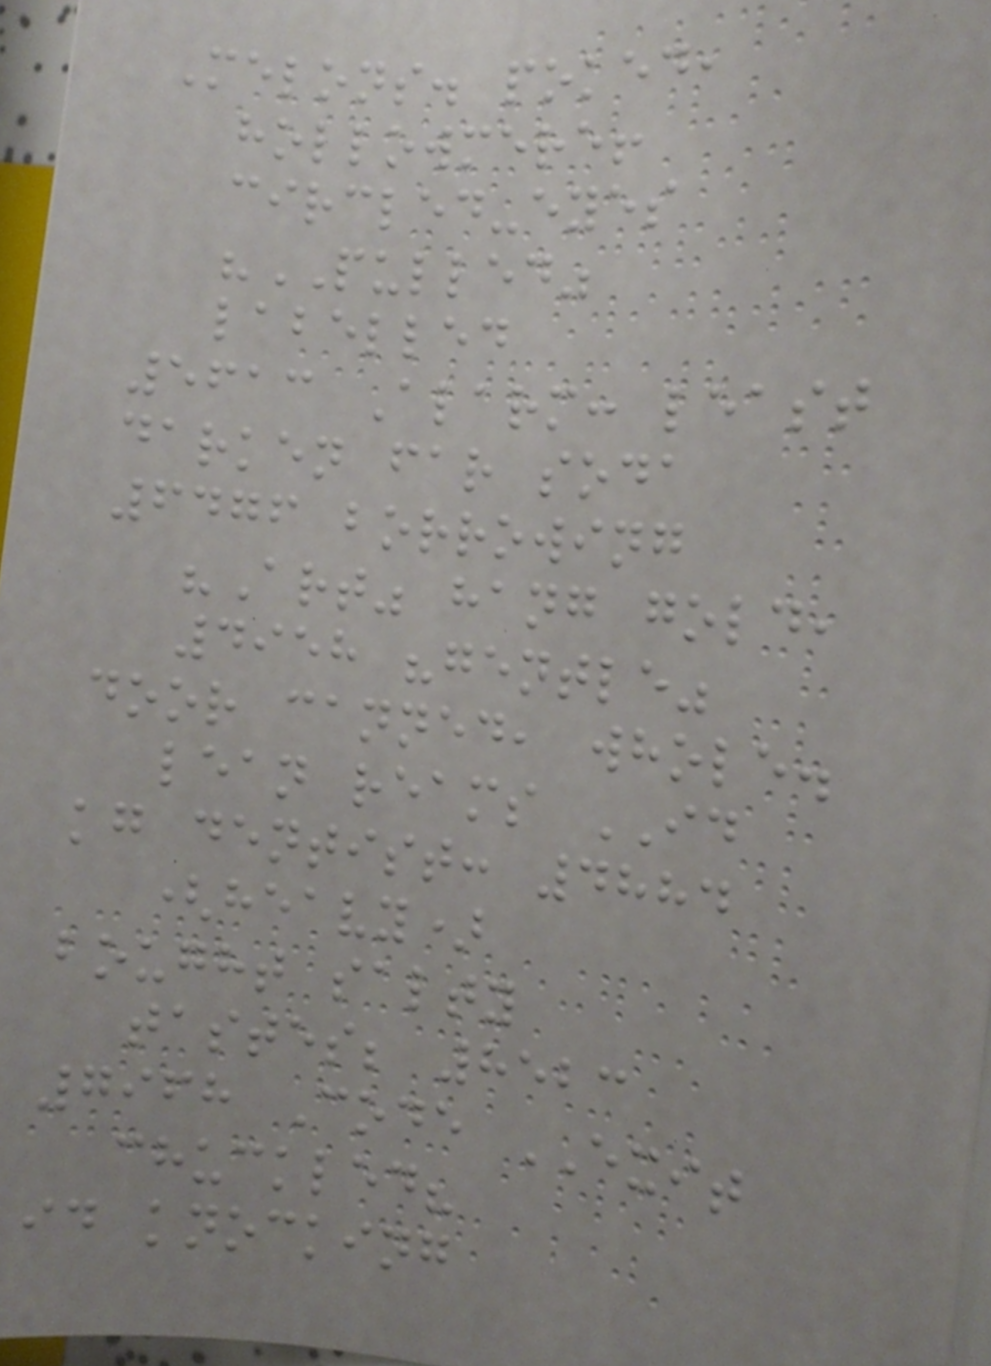Melons. poked,
hollowmere!
circled-eyes
"PULLED"
labelled
5613 Alarm: least
darken far soda
6476 borrowing
"Art" hang gold,
4958 "gentle"
door canned, whole.
lean reams ID
kg dentist: 4884
(heavy)
bought salty
tastes; 8523
7968 Code EXIT
chuckled?
id knocking
